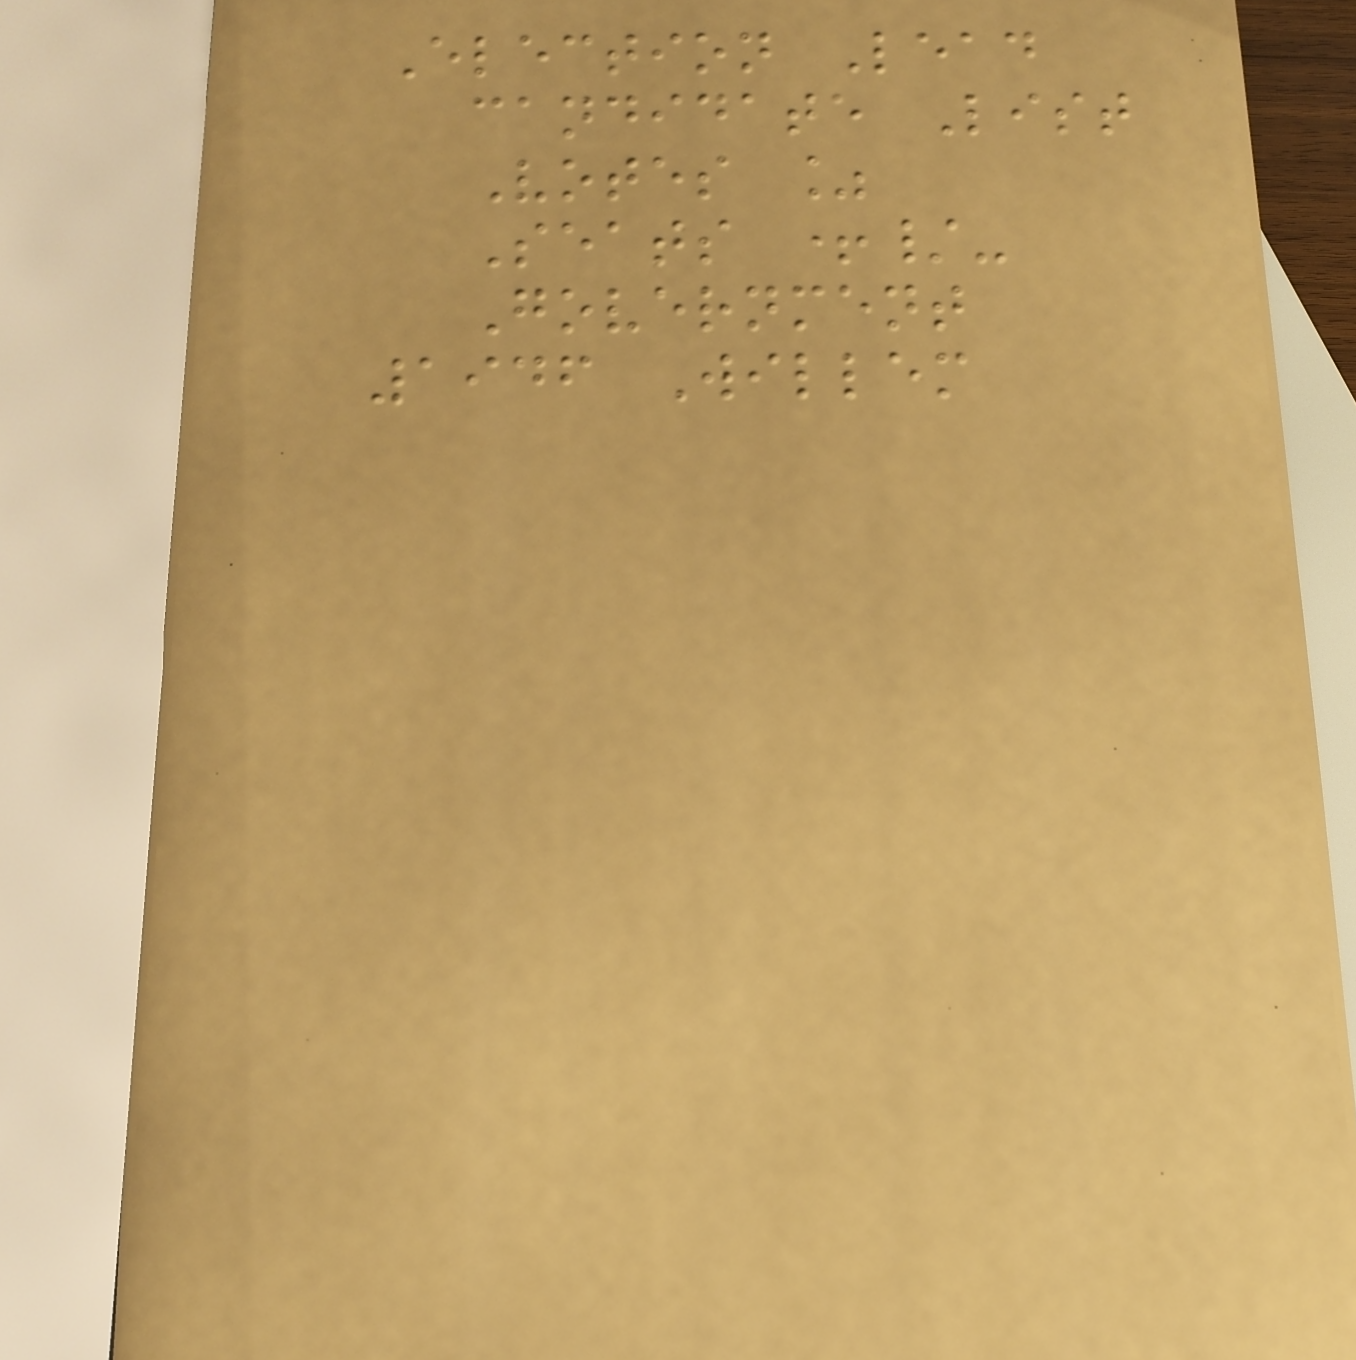Election Lead
candidate List
Votes %
Seats +/-
Government
1946 Willem
